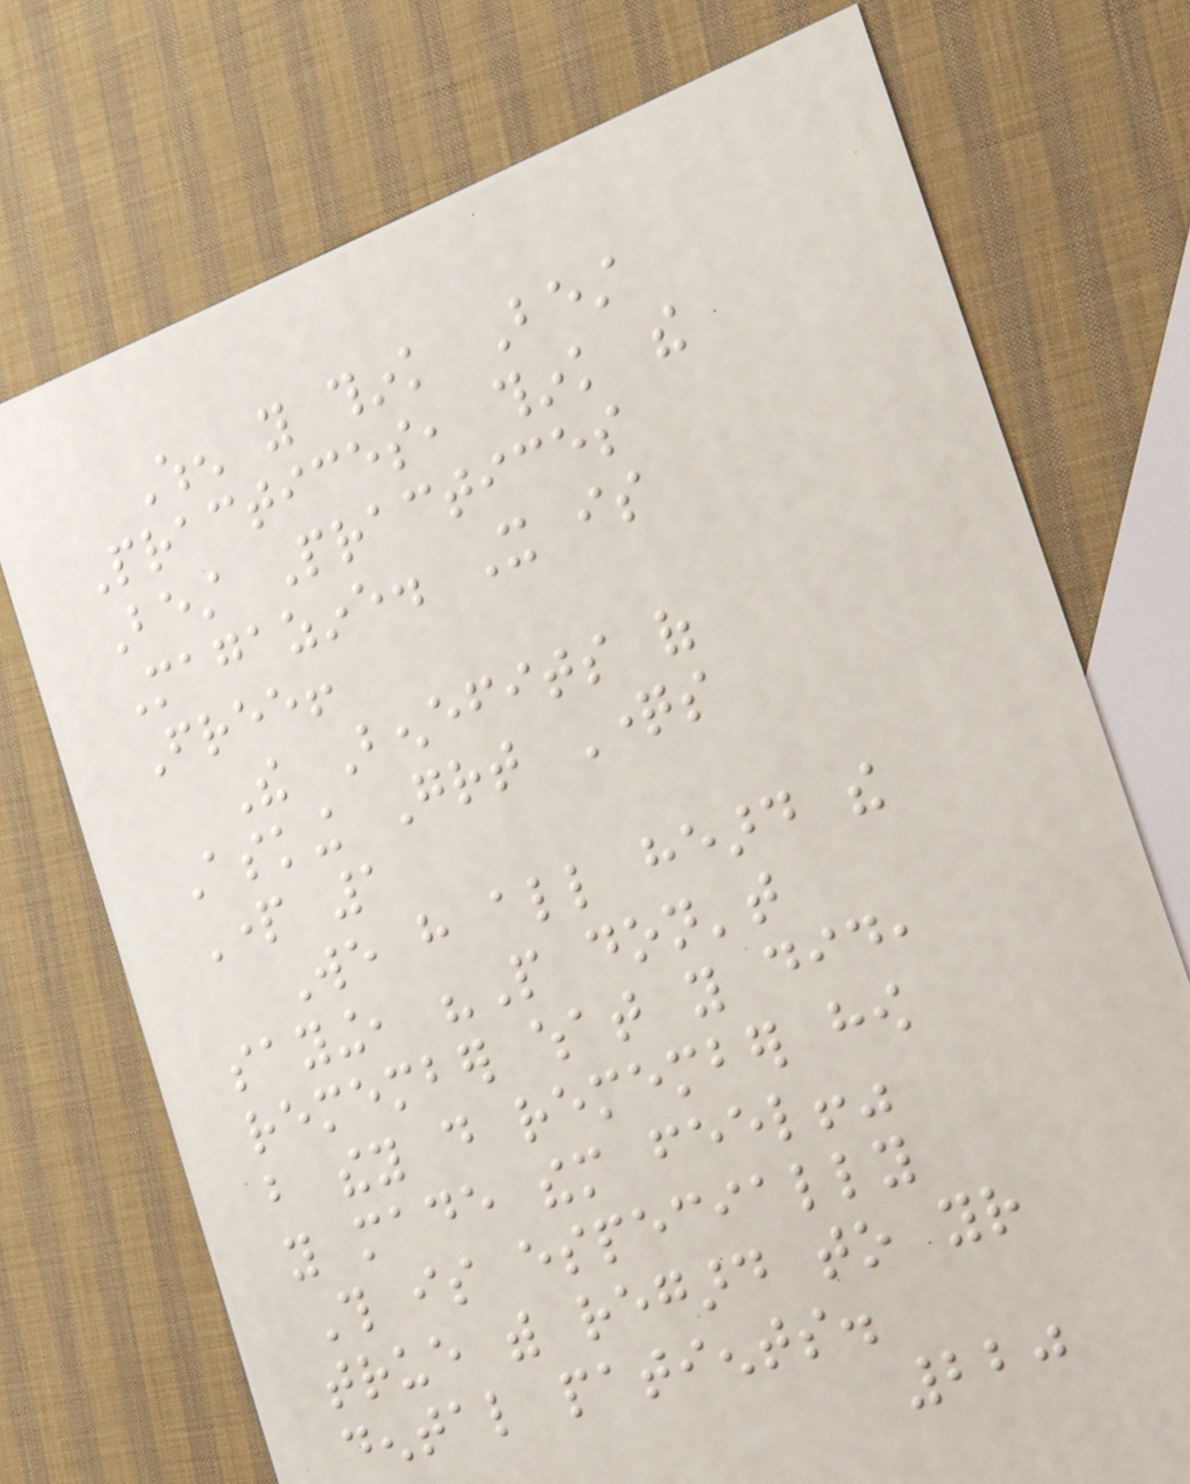When you think Best
Practices, think the
Best Practices
Magazine. It is
Free!
The Benefits of
Asking Great Questions
Part 1
We have all heard the
saying, "People don't
remember what you did,
but they do remember how
you made them feel!"
This is especially
true with regard to your
dental patients.
220
